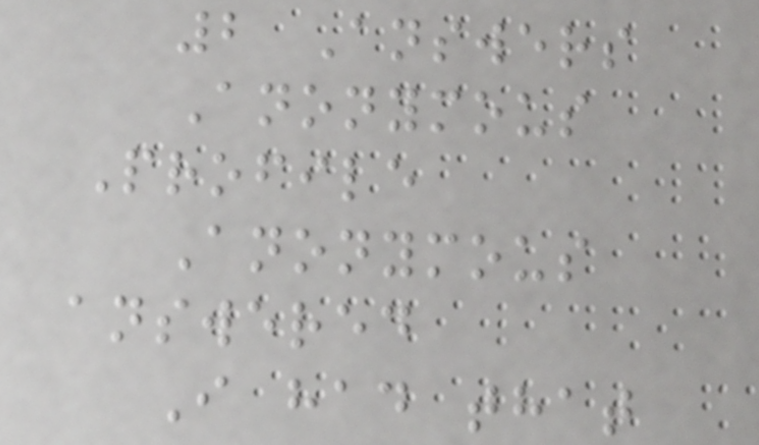2 Answers
Anonymous
Profile
Anonymous
answered
I had that
